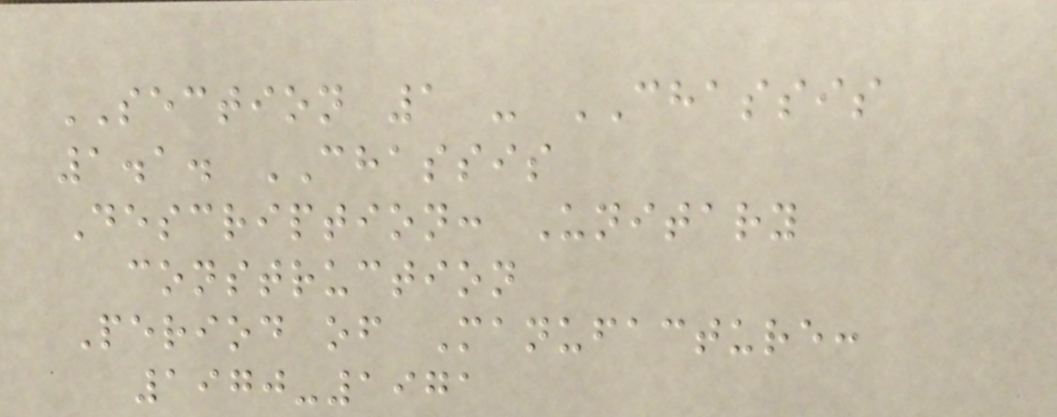SECTION 1 - CHASSIS
1.1. CHASSIS
Description: Unitary
construction
Period of Manufacture:
1970-1971
